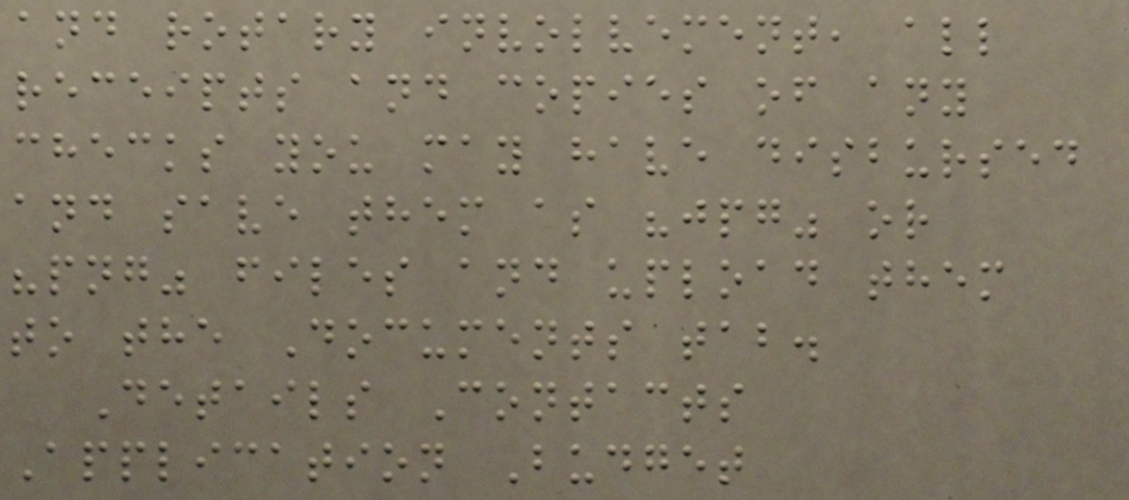and rotary involvement, all
receipts and copies of any
checks you may have disbursed
and save them as "jpg" or
"png" files and upload them
to the Documents tab.
Details Contacts
Application Budget
